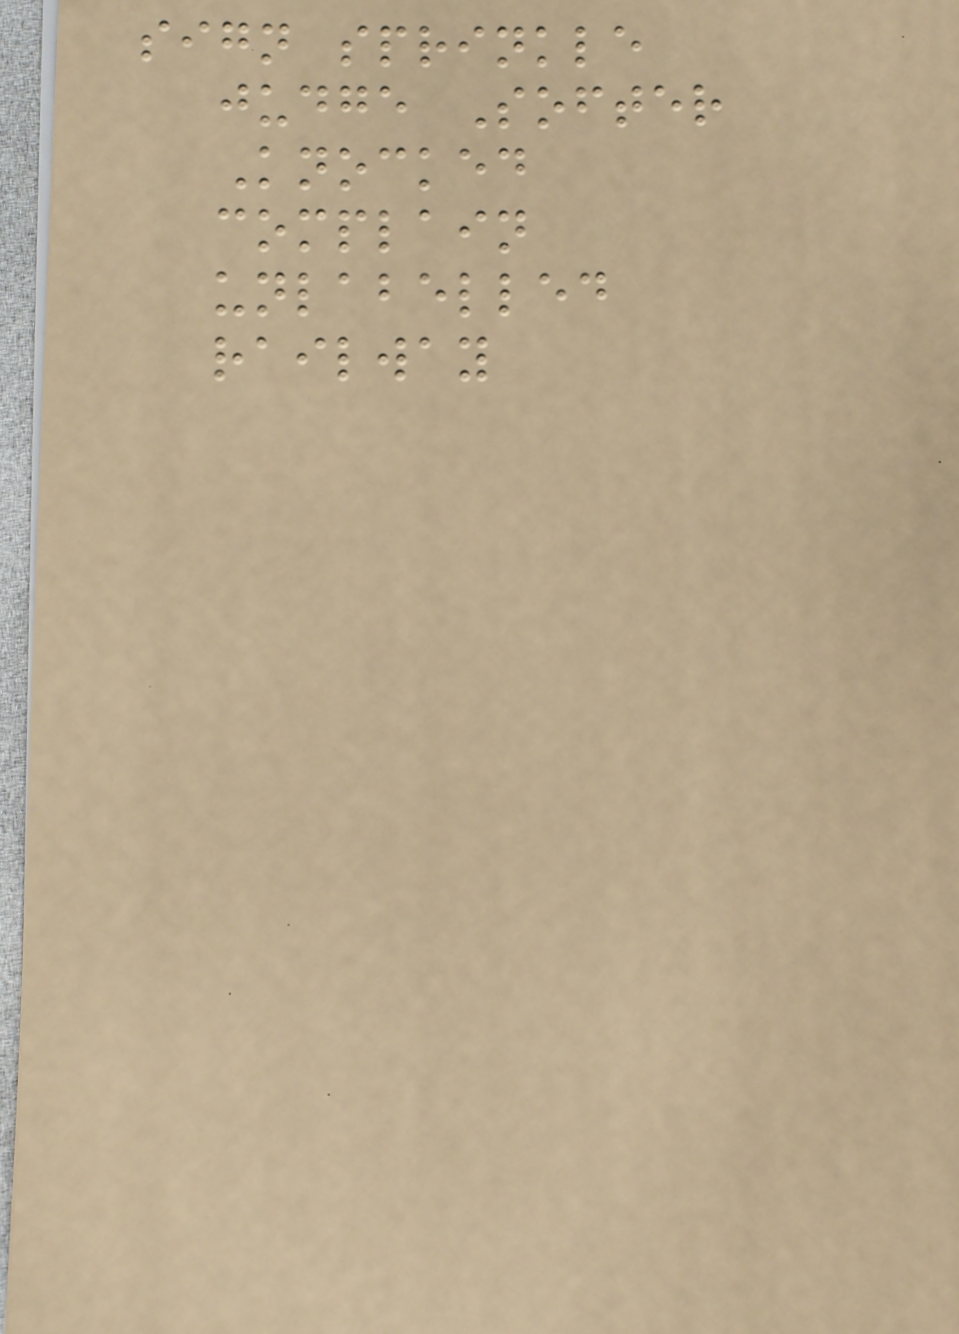sign sprinkle
judge Softer
Knocked
complain
unlabelled
railway
